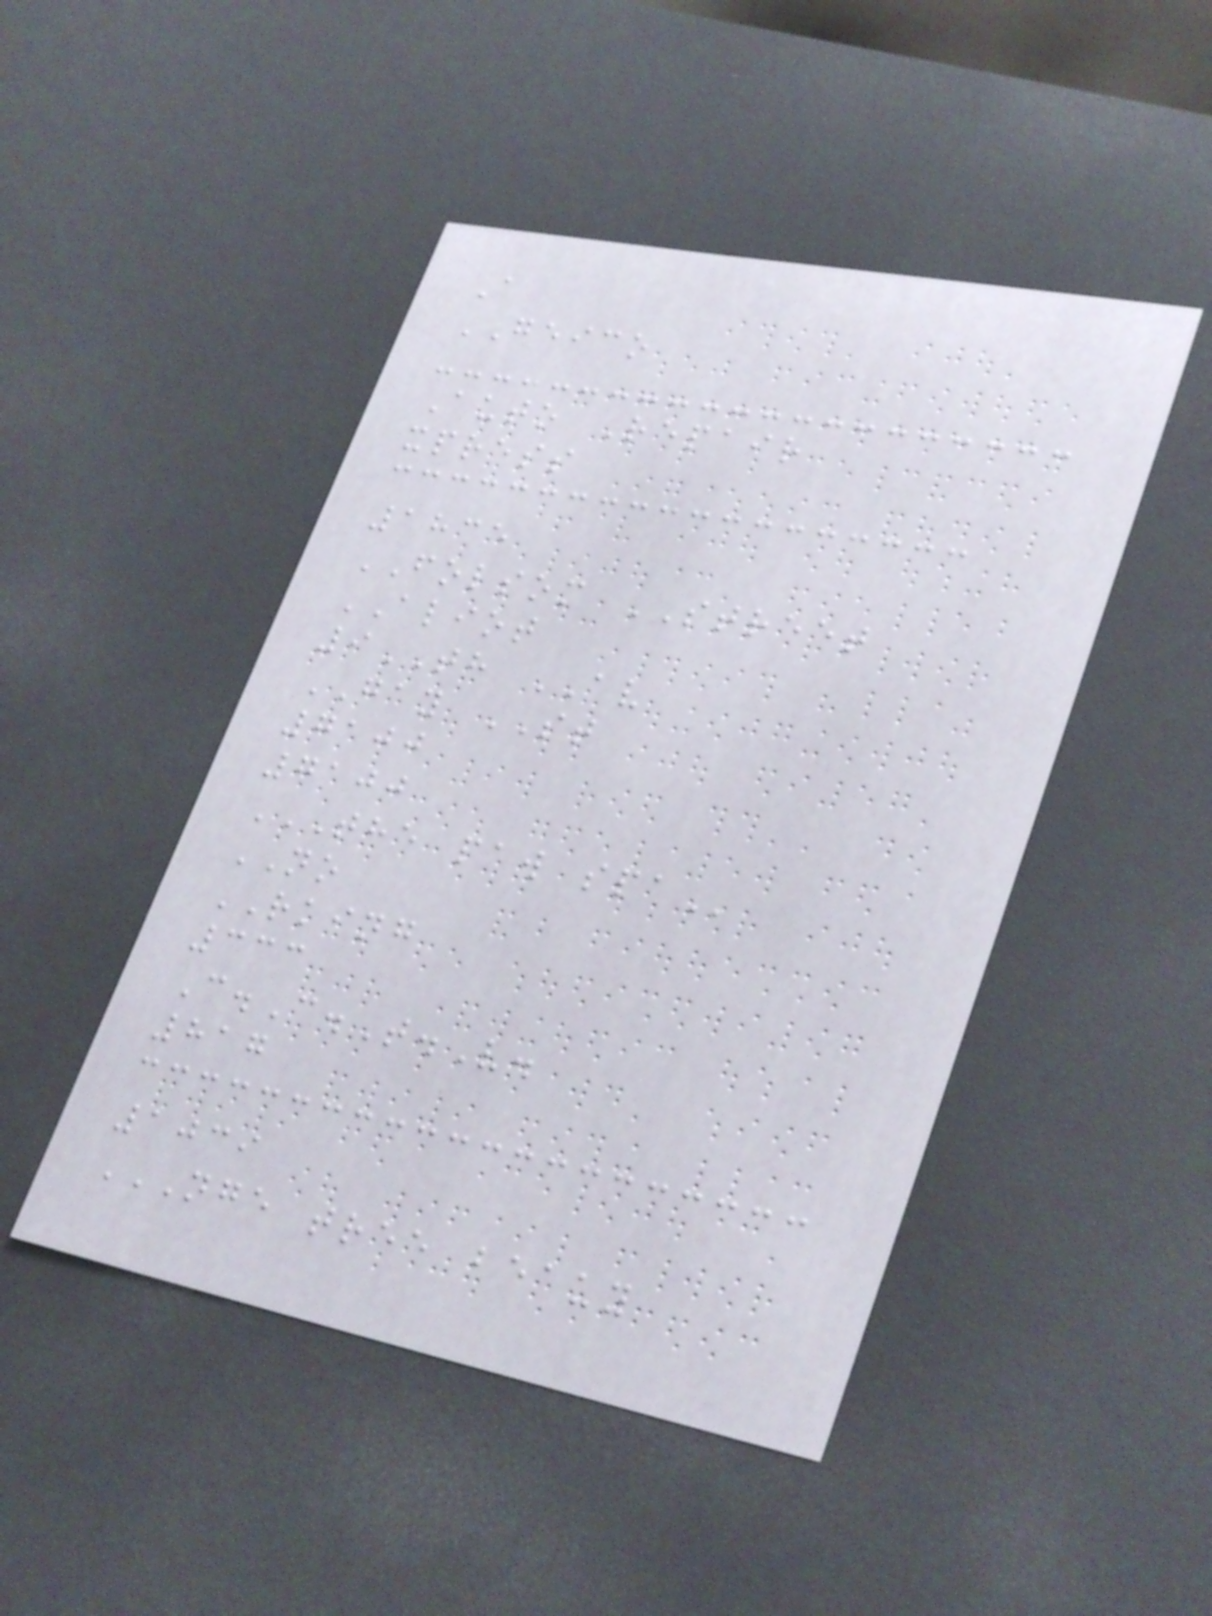A
GEICO
Auto Repair
xpress
1835
FOLSOM STREET
ALIOT
9TH AV
GAY ST
7100
7100
THE PAW SPA
NO
RKING
333
C.C.T.V.
817
1039
NGE TREE BEAUY
